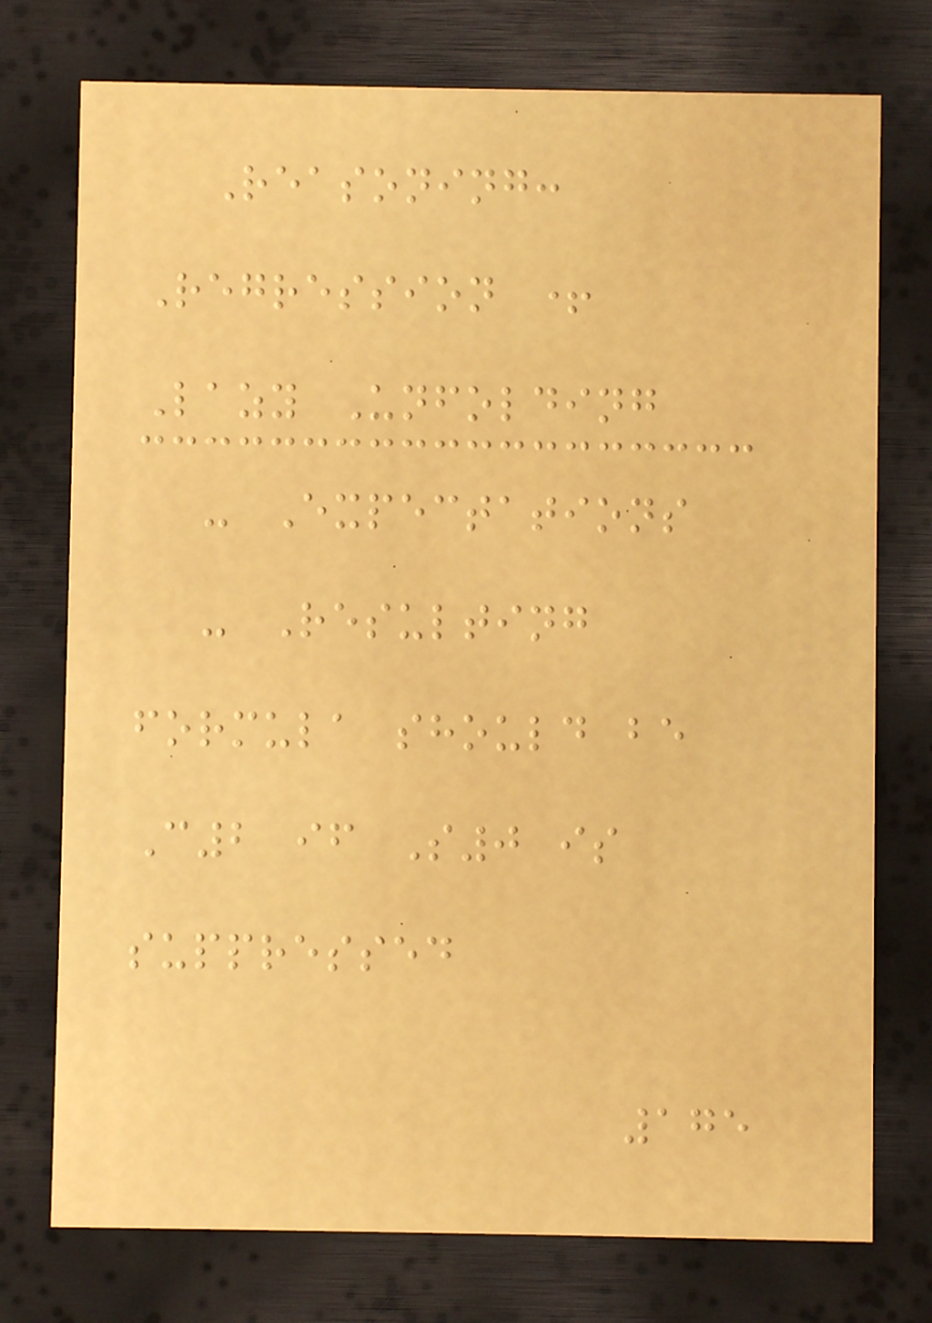Reasoning:
Regression +
Lazy Unfolding
- Expectations
- Resulting
formula should be
C2 if S0 is
suppressed
175
